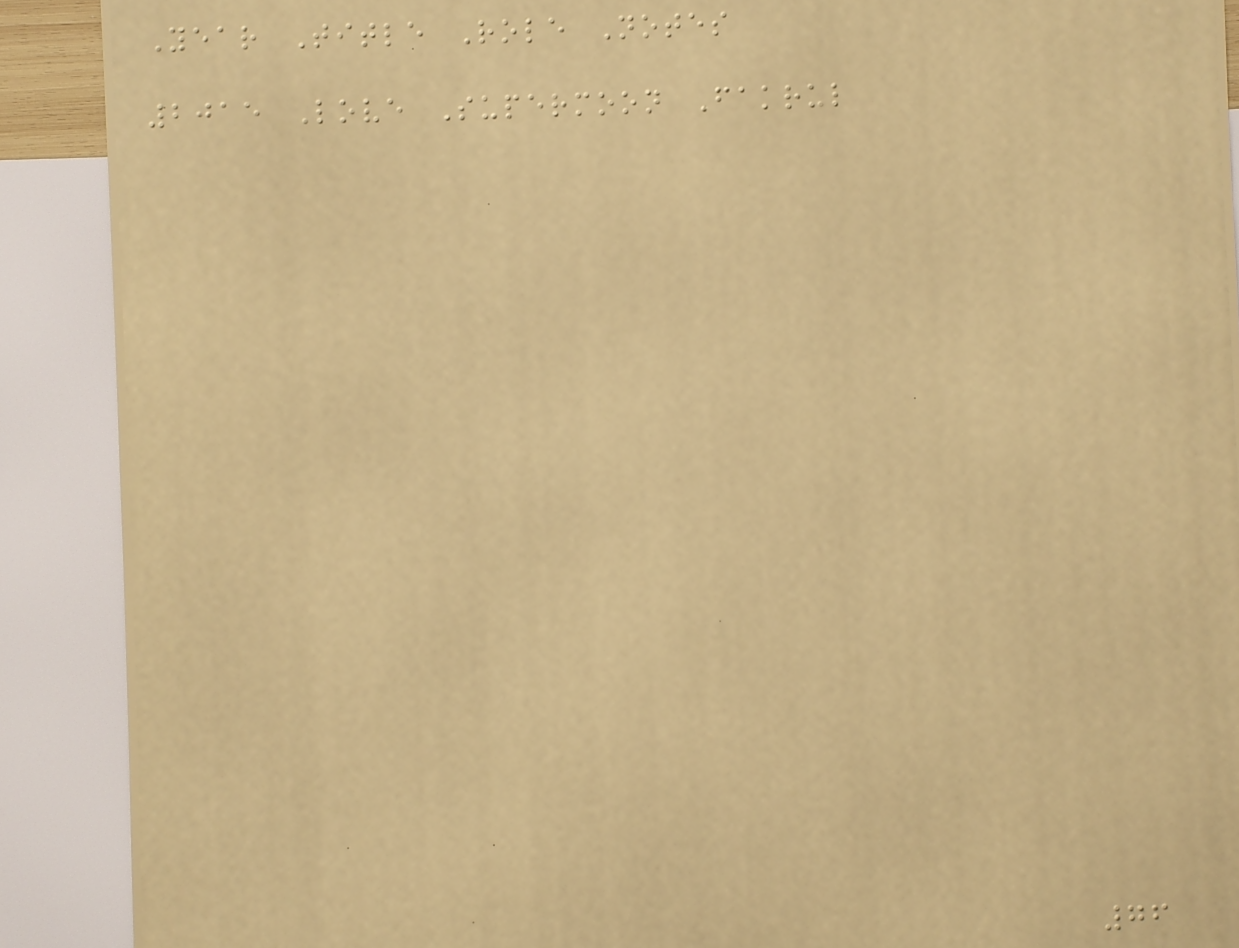Year Title Role Notes
2015 Love Supermoon Fakrul
76
